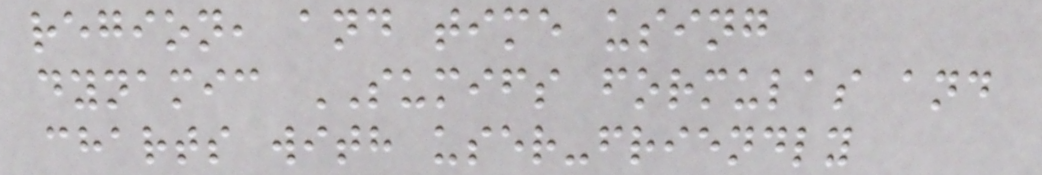region, and time using
dynamic SUMIFS formulas and
charts with user-friendly
